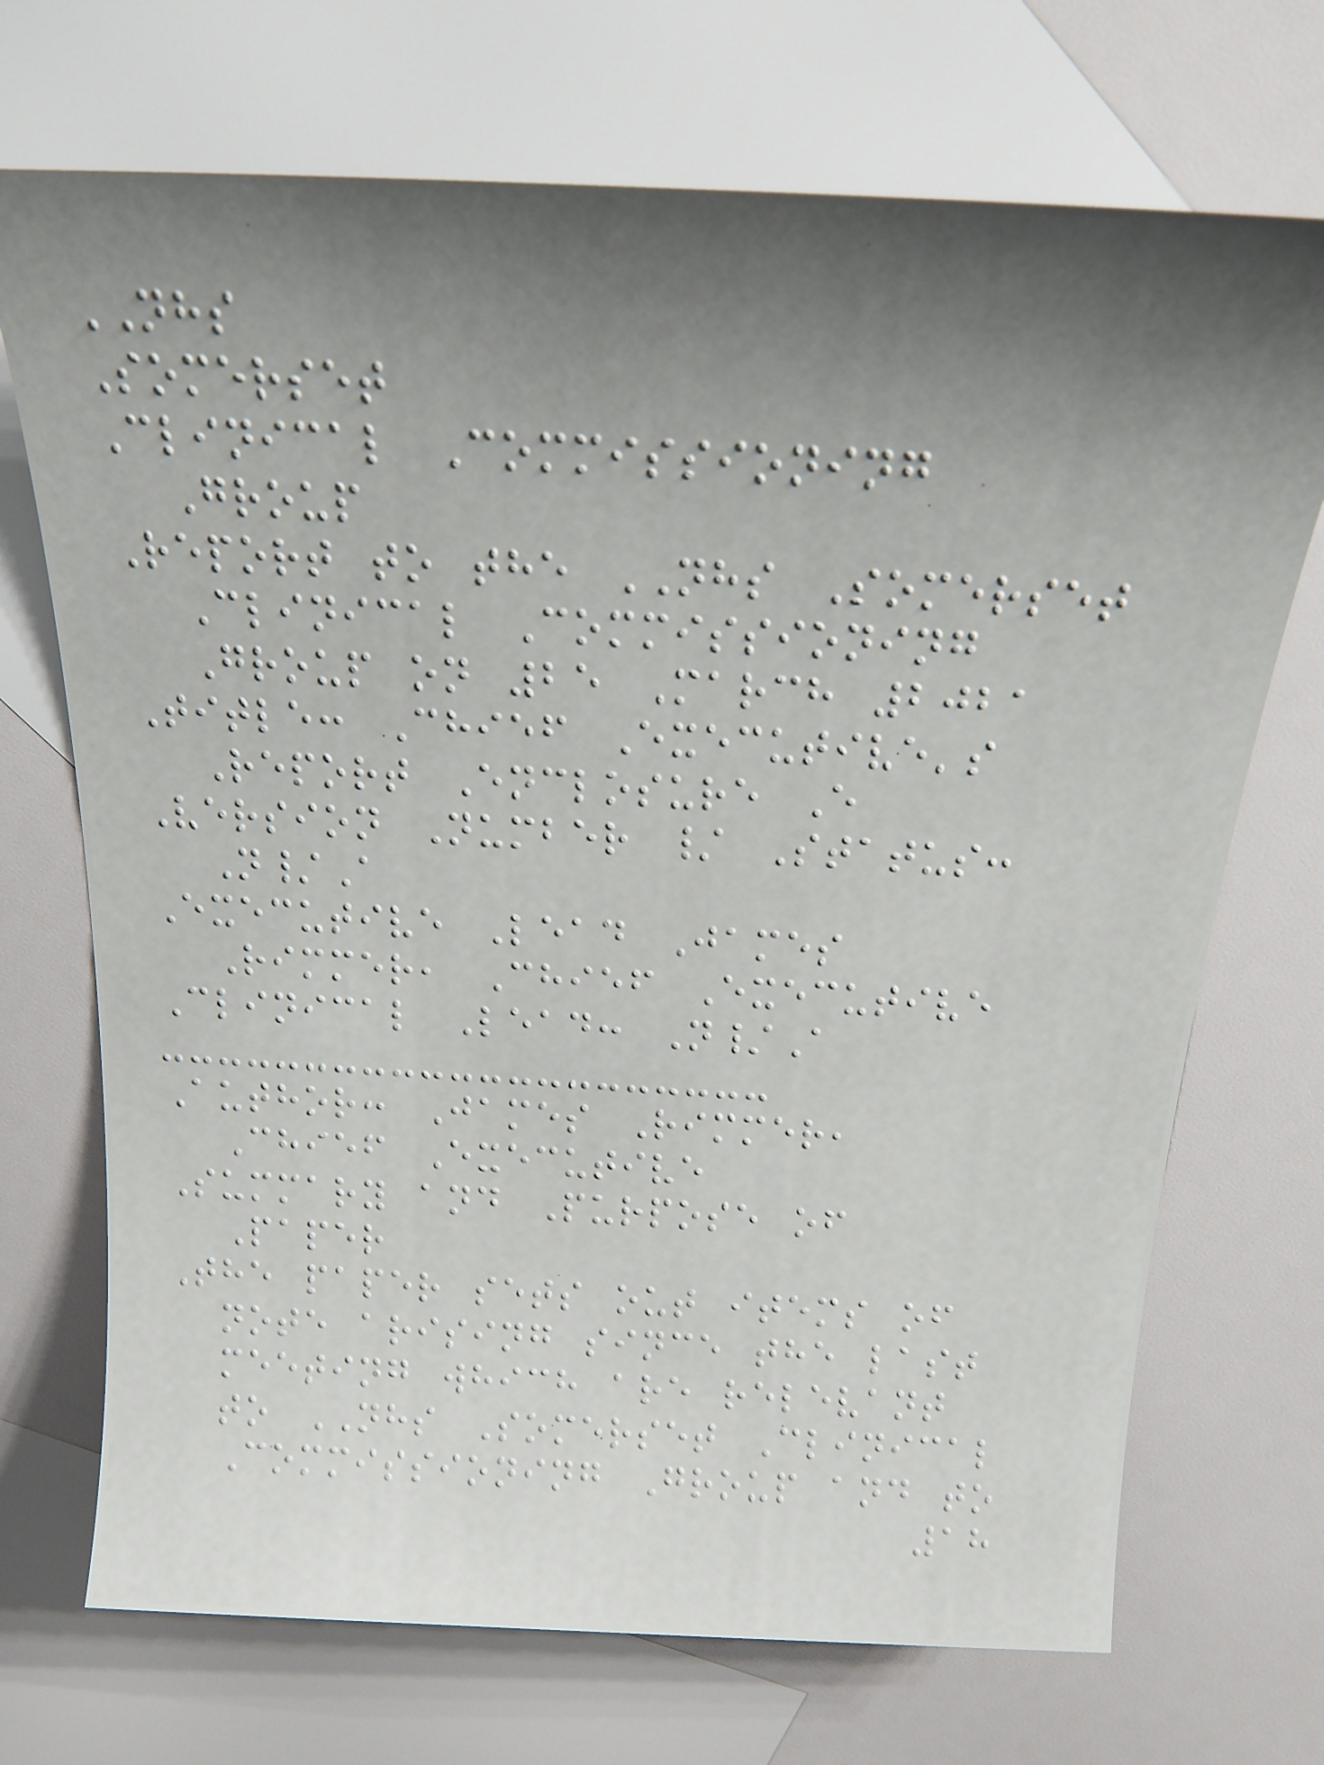NHS
Somerset
Clinical Commissioning
Group
Report to the NHS Somerset
Clinical Commissioning
Group on 25 March 2021
Title: Chief Executive's
Report Enclosure E
Version Number / Status:
N/A
Executive Lead James
Rimmer, Chief Executive
Clinical Lead: N/A
Author: James Rimmer,
Chief Executive
Summary and Purpose of
Paper
The paper sets out items of
note arising since the last
meeting which are relevant
to NHS Somerset Clinical
Commissioning Group and to
18
